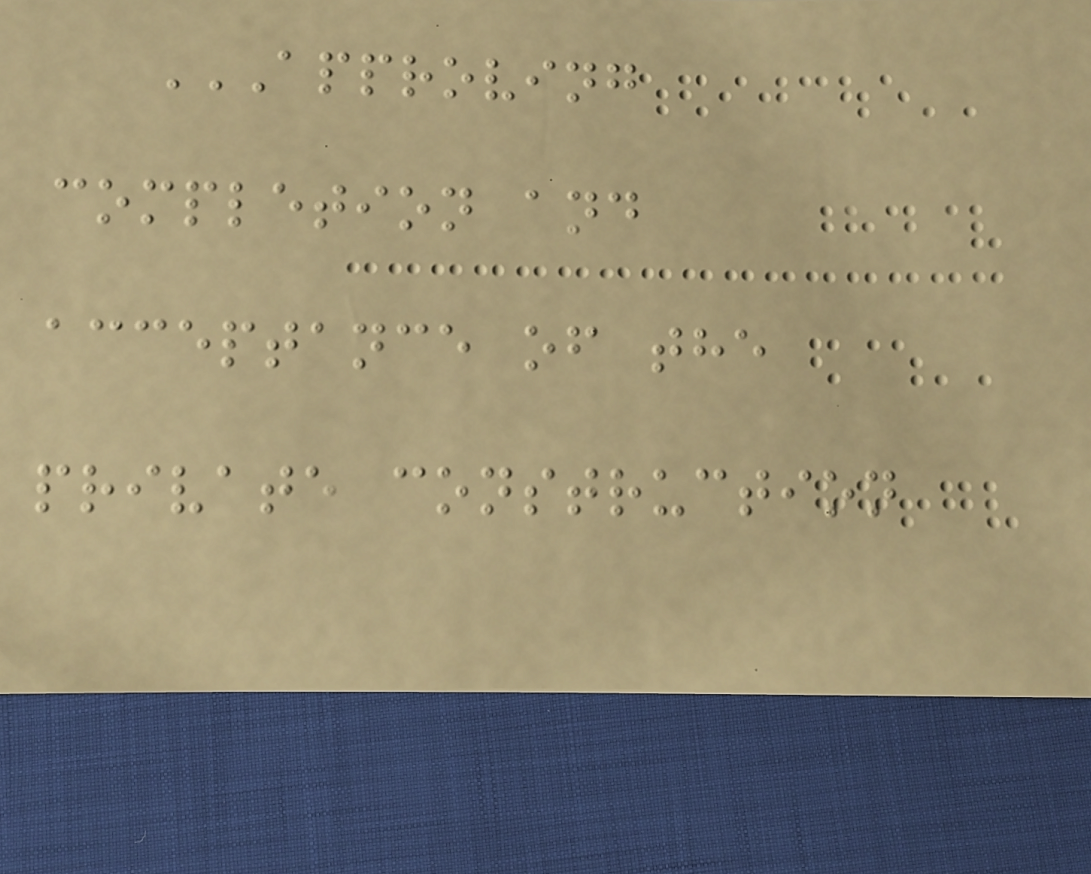APPROVING
COMPLETION AND
ACCEPTANCE OF THE
PRIVATE CONSTRUCTION
